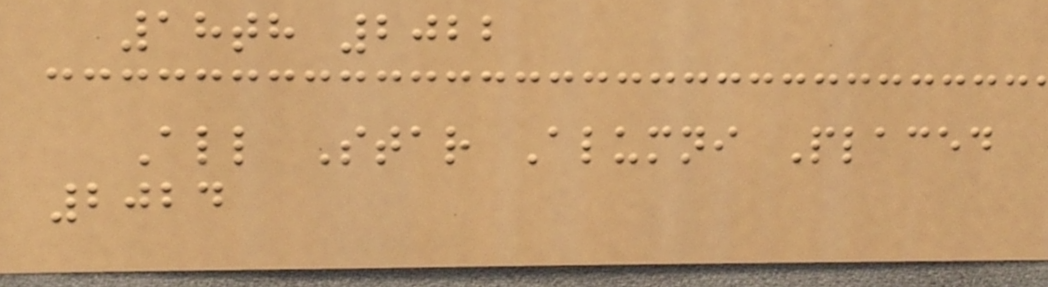18th 2022
All Star Alumni Placed
2024
